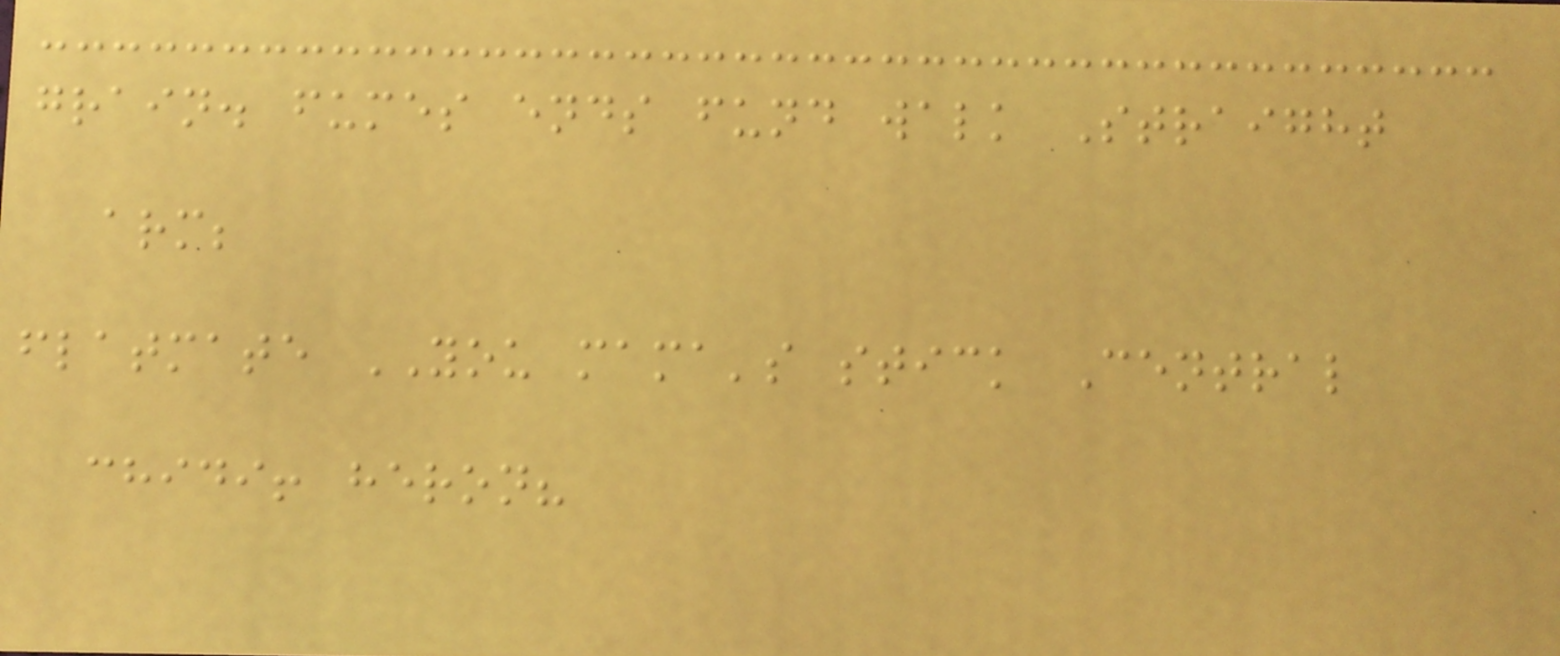grain. fumes ends fund walk Straight
arm;
flatmate YOU mama's stick Central
chidi! heron?
